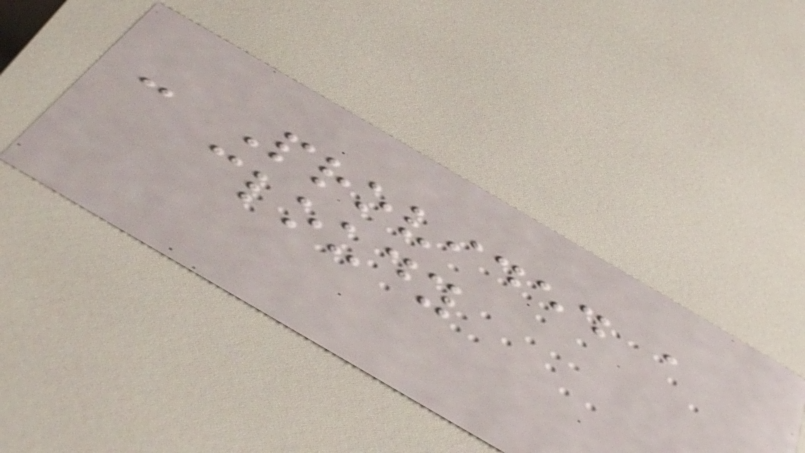- Provided a
cloudy
